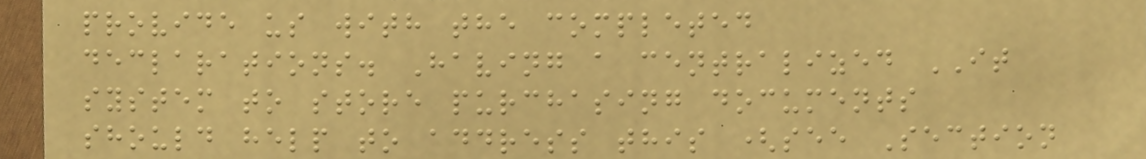provide us with the completed
declarations. Having a centralized IT
system to store purchasing documents
should help to address this (see Section
